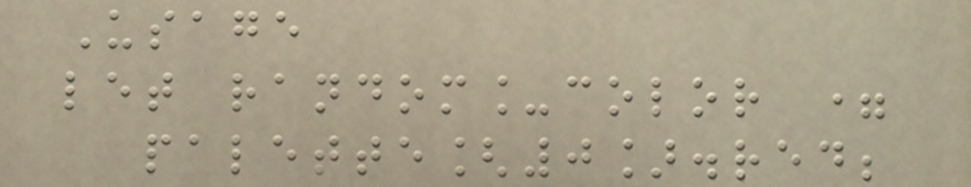Usage
let random_color =
palette[0].red;
